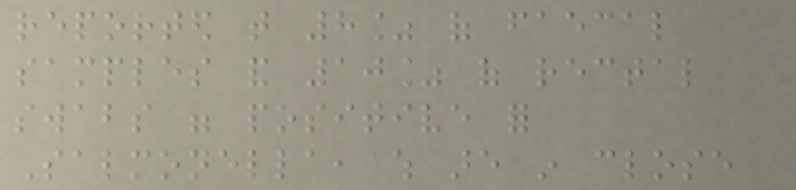reported that 8% of faecal
samples and 10% of rectal
swabs were positive for
Salmonella, which are in close
